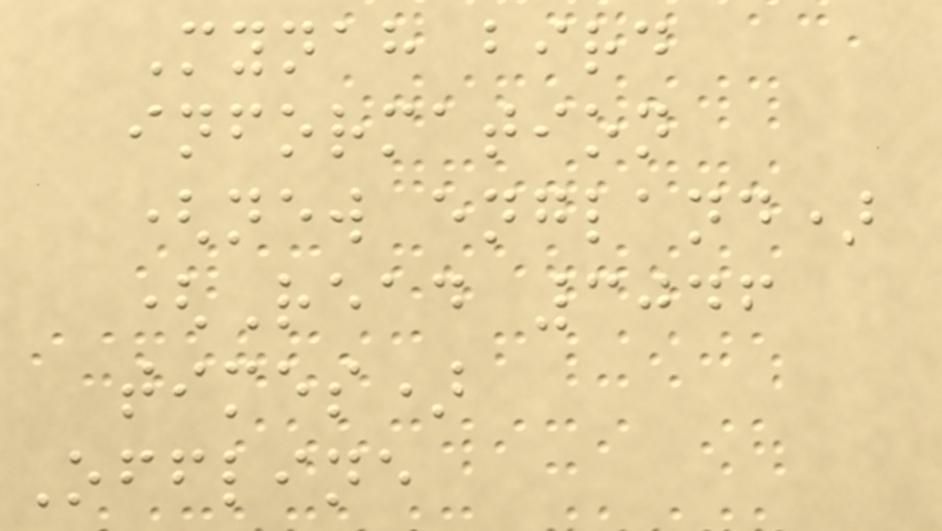Mynah bird
information
(new england)
(Read 3046
times)
Offline
